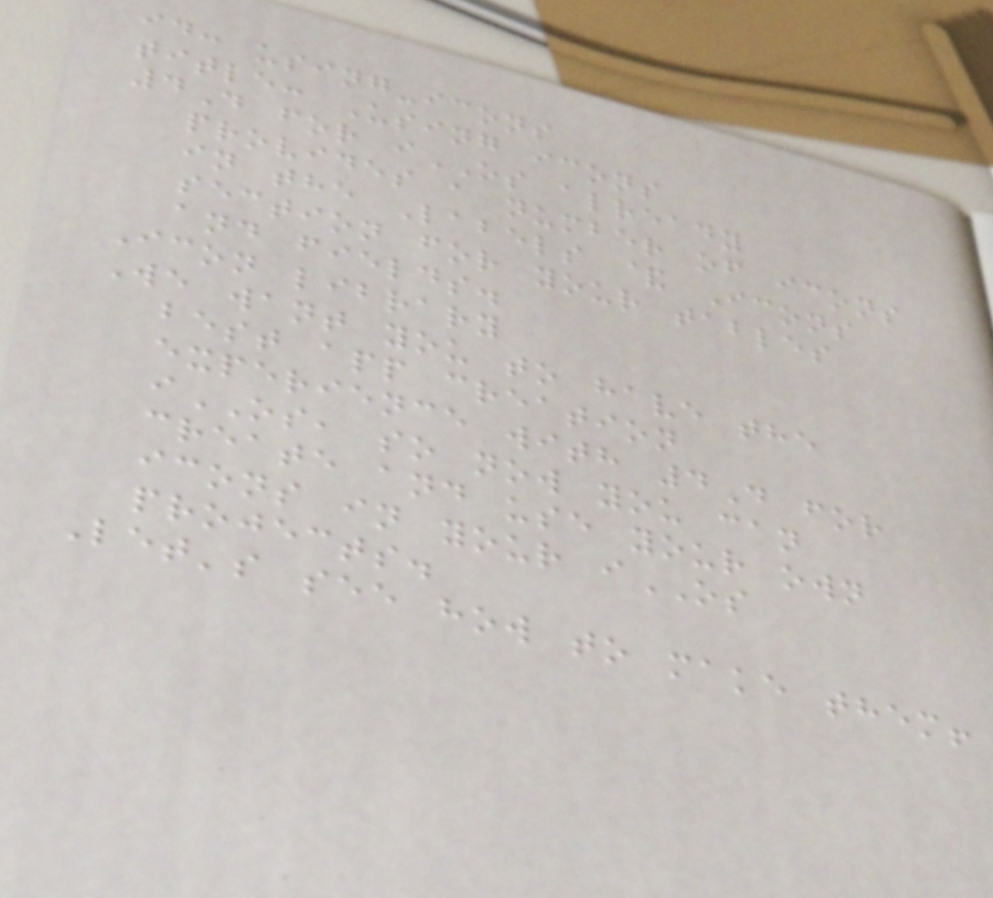id: using-icons
title: Using icons
4D for iOS already
provides a number of icons
in the Labels & Icons
section for your tables
and fields.
Icon library
We want you to have the
best app creation
experience with 4D for
iOS, so now you can
create and use your own
icons in your iOS
projects.
Let's see how to make them!
